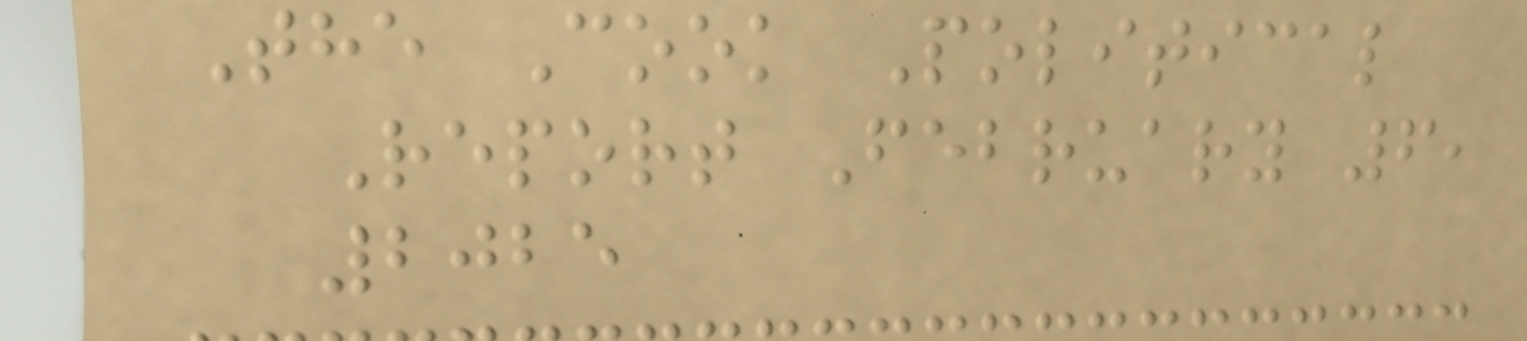The Cook Political
Report February 6,
2025
